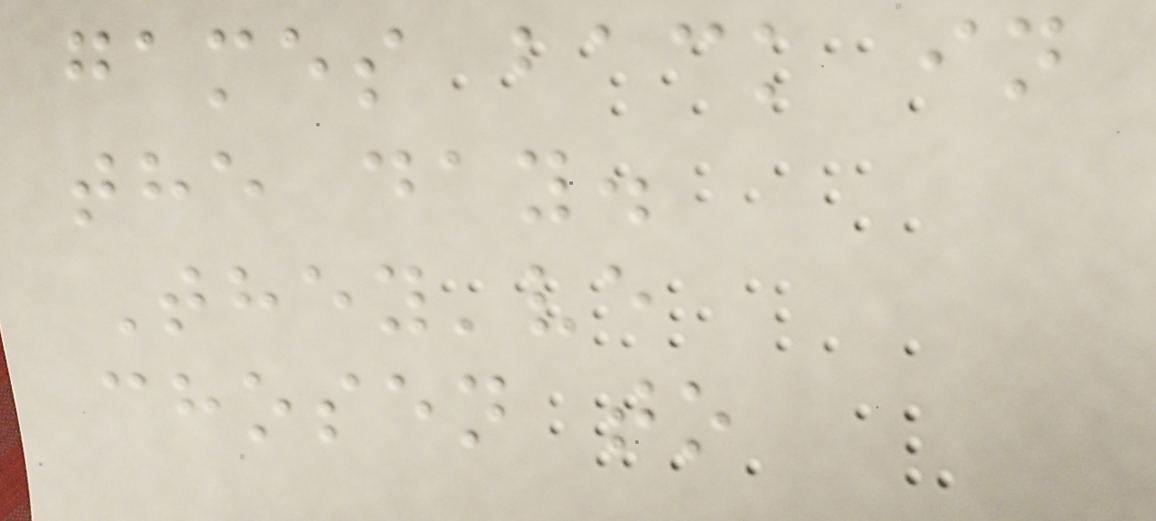games back in
the day.
They've
chosen to
